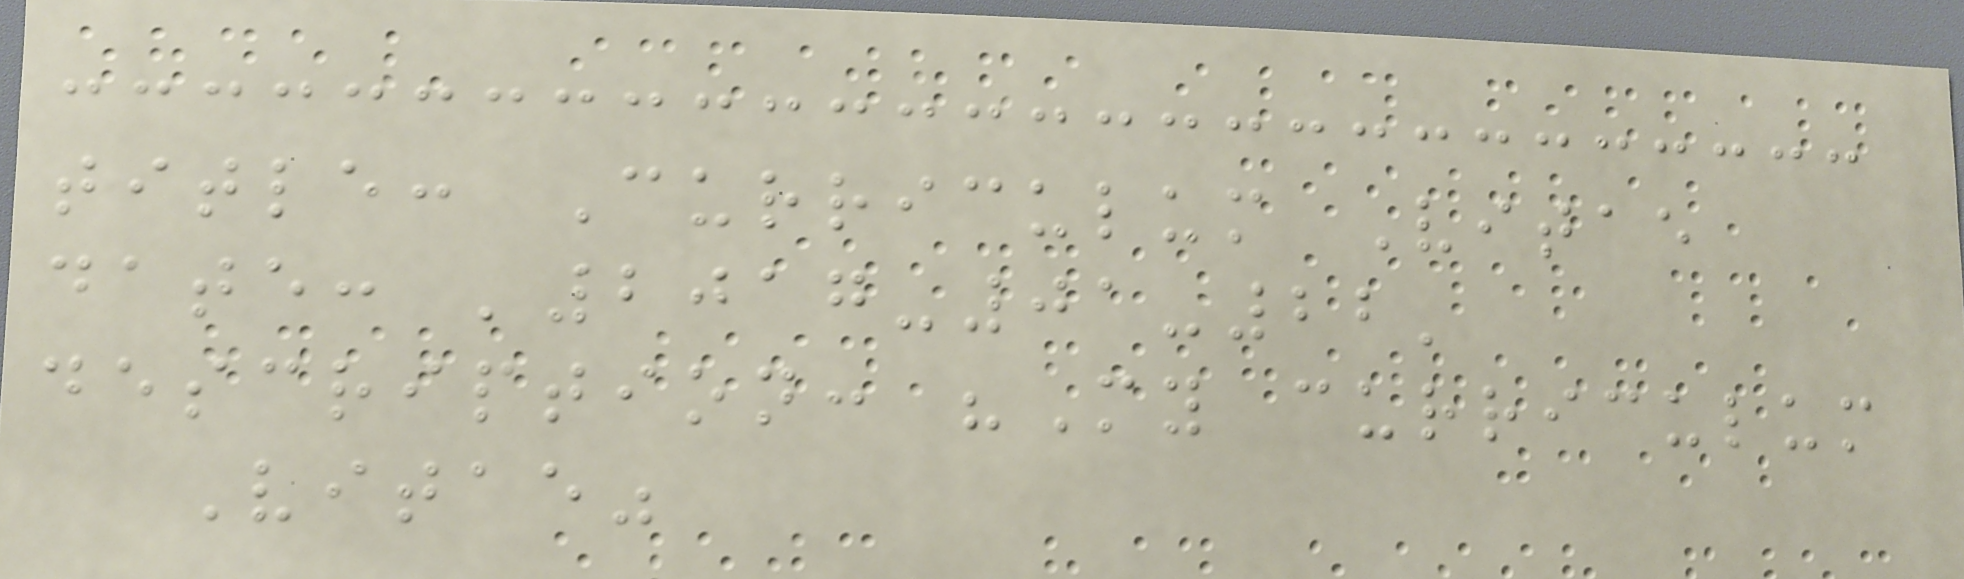title: Curriculum Vitae
date: '2017-01-22'
description: "My curriculum
Vitae"
